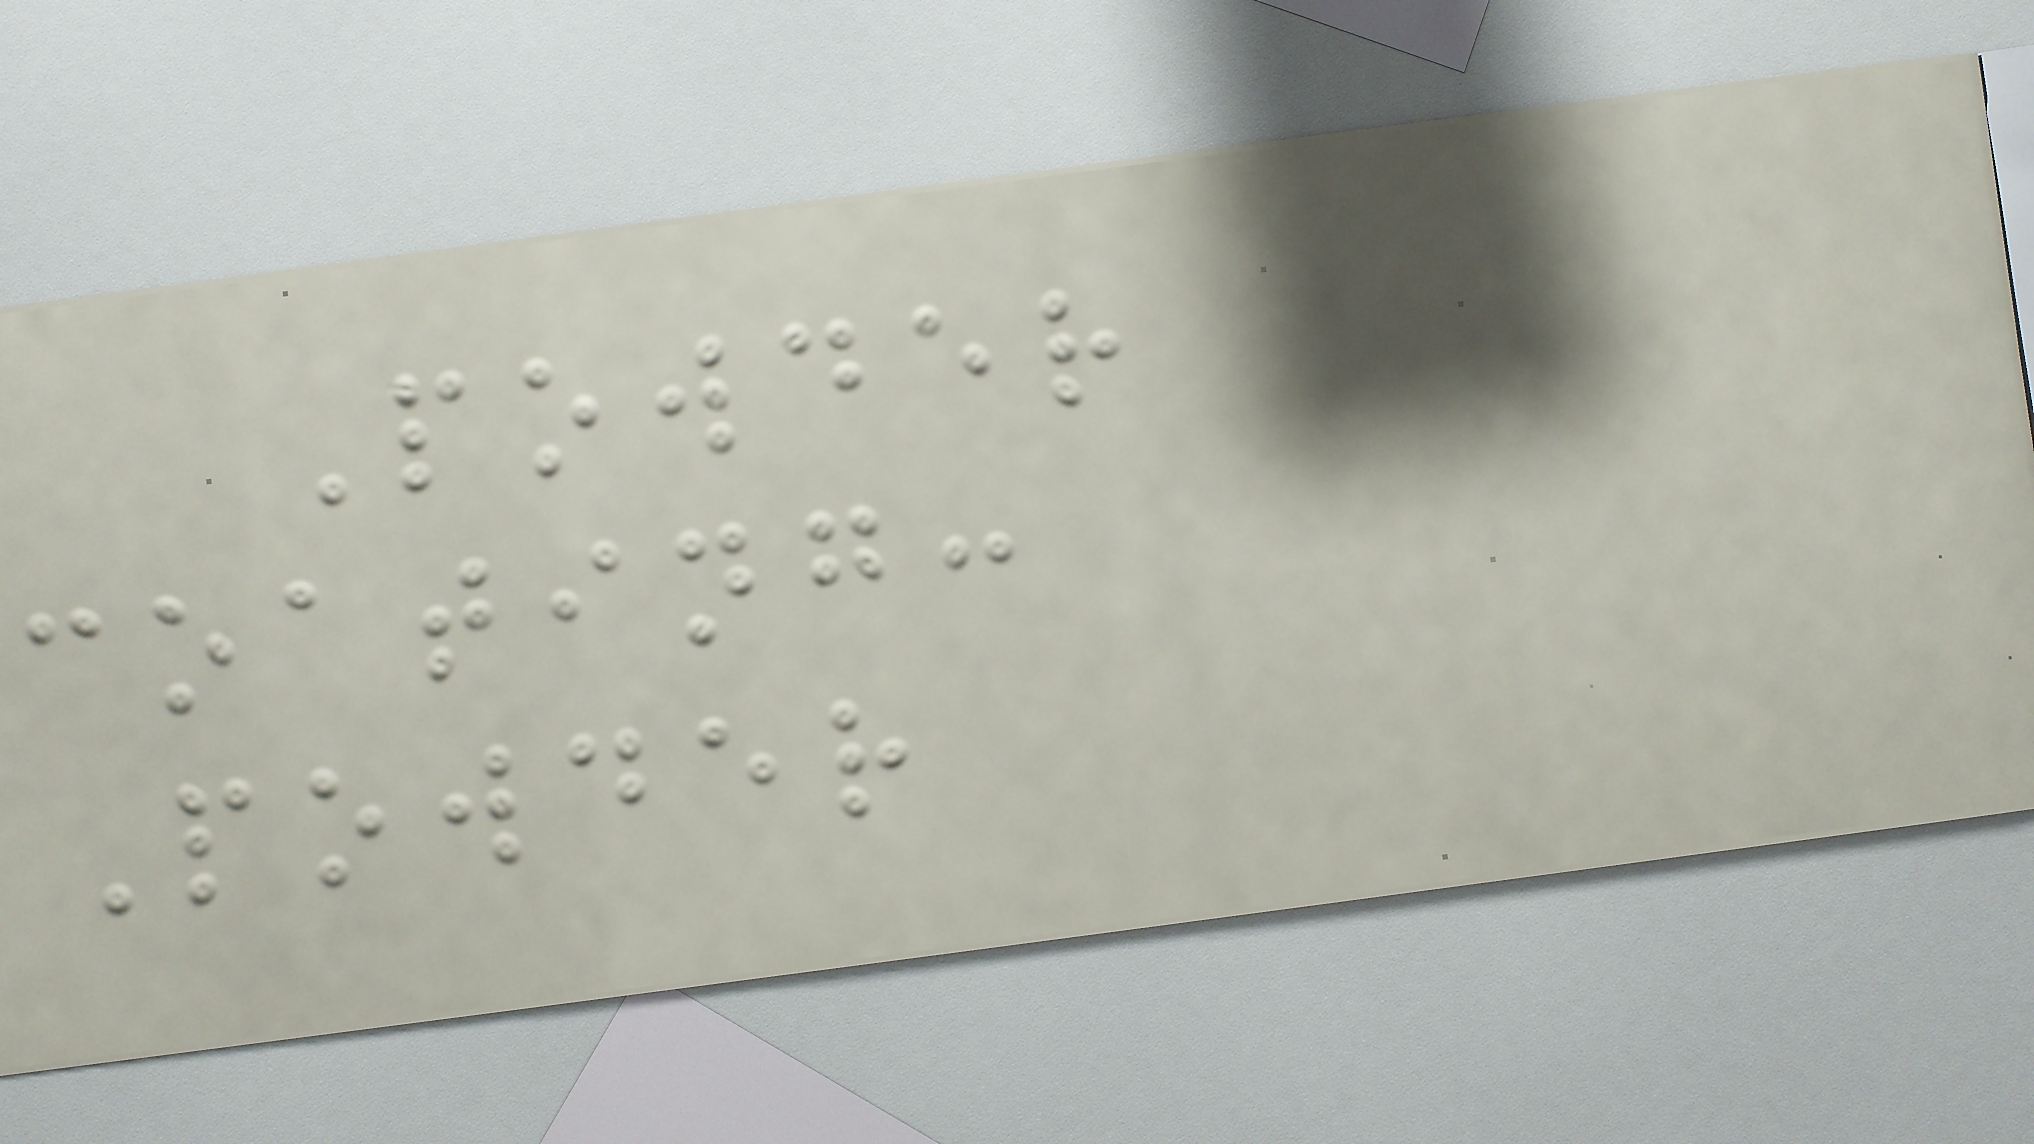Powder
coating:
Powder
